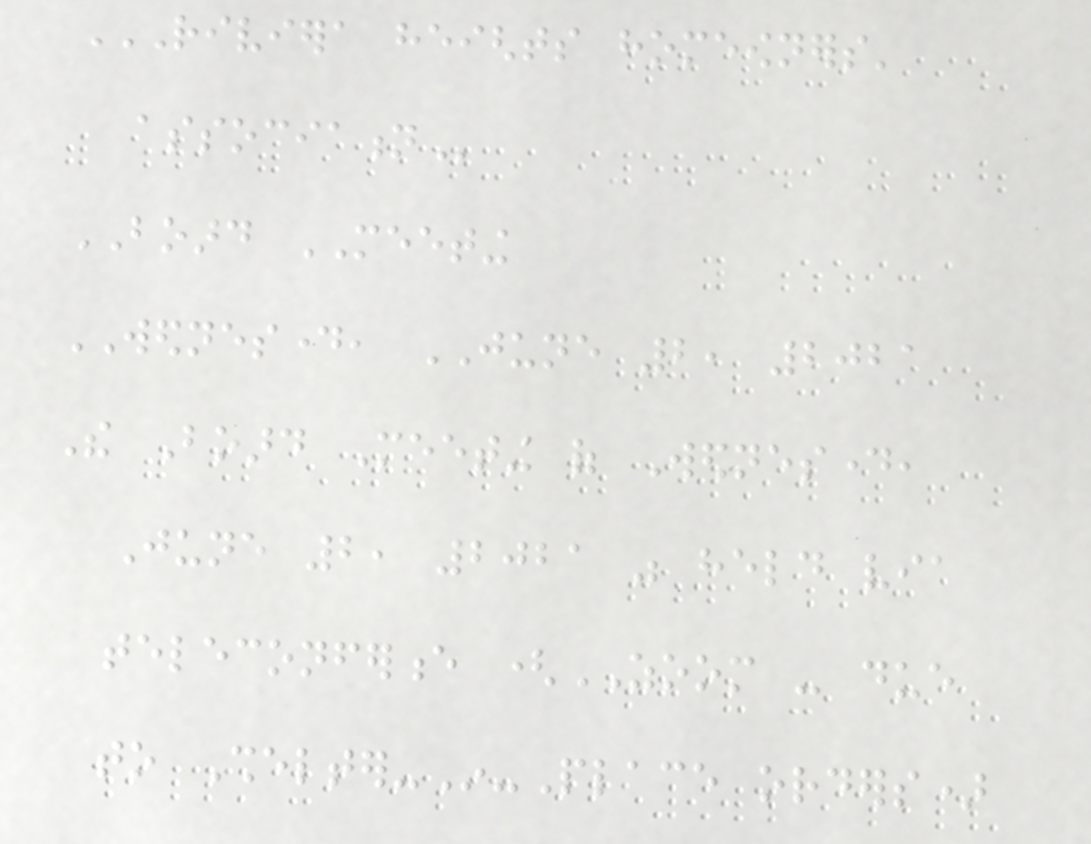RIVIERA HEIGHTS HOMEOWNERS'
ASSOCIATION
BOARD MEETING
WEDNESDAY, JUNE 2, 2021
The Board Meeting of Wednesday,
June 2, 2021 was held via
teleconference (ZOOM - due
to Shelter-In-Place orders)
